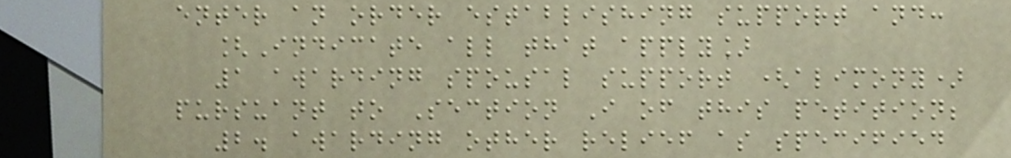enter an order establishing support and:
[Indicate all that apply]
1 awarding spousal support (alimony)
pursuant to Section I of this petition;
2. awarding other relief as specified
